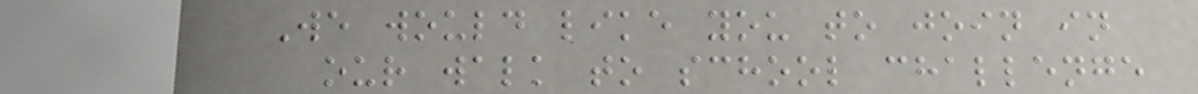We would like you to join in
our walk to school challenge
